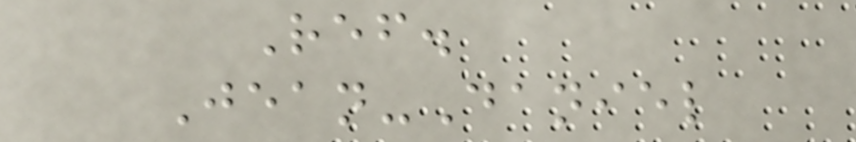Ref.
Jean-Daniel
